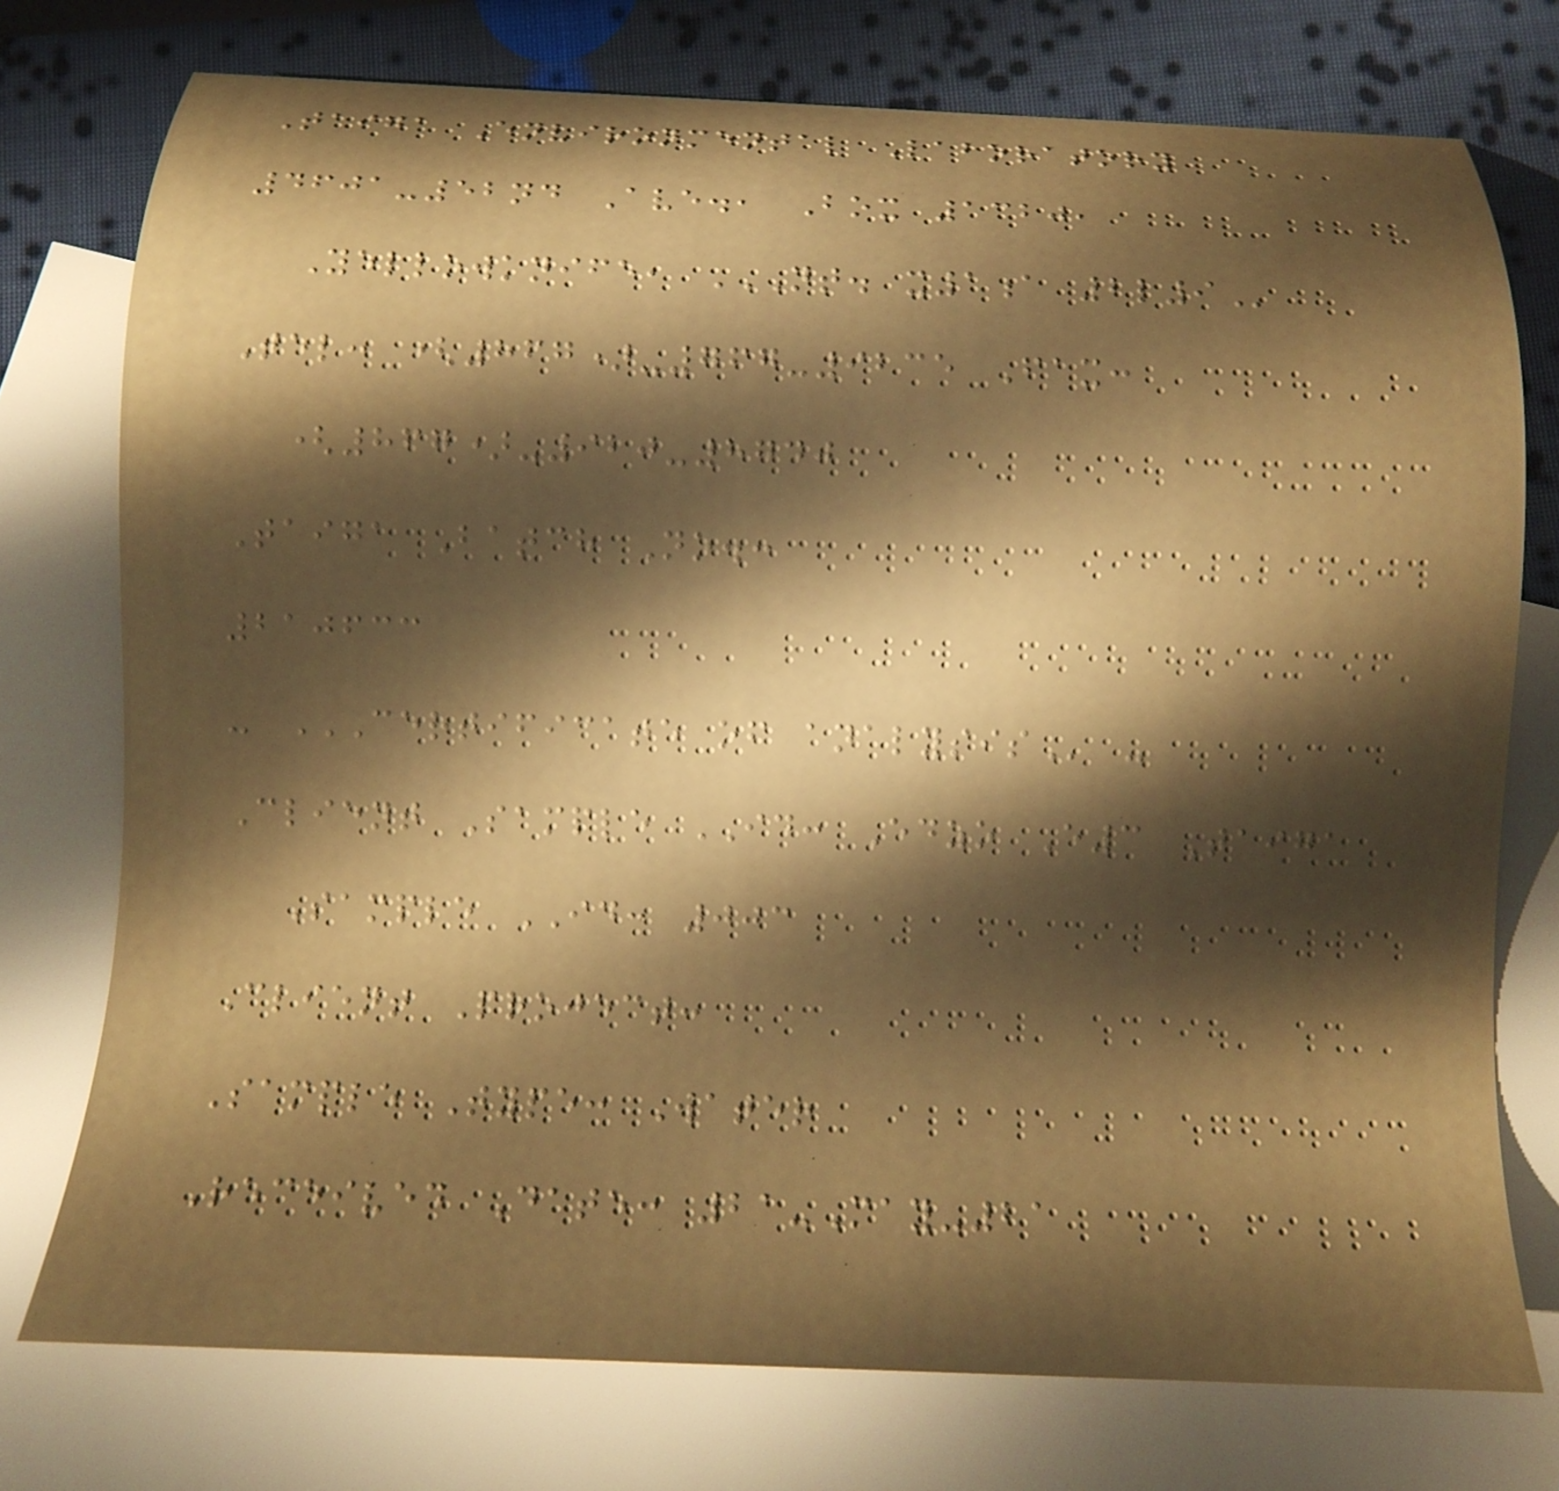Taiga Environmental Laboratory
4601-52nd Ave., Box 1320,
Yellowknife, NT. X1A 2L9
Tel: (867)-767-9235 Fax:
(867)-920-8740
Taiga Batch No.:
210633
- CERTIFICATE OF ANALYSIS -
Client Sample ID: Edzo E3 Taiga
Sample ID: 003
Client Project:
Sample Type: Water
Received Date: 21-May-21
